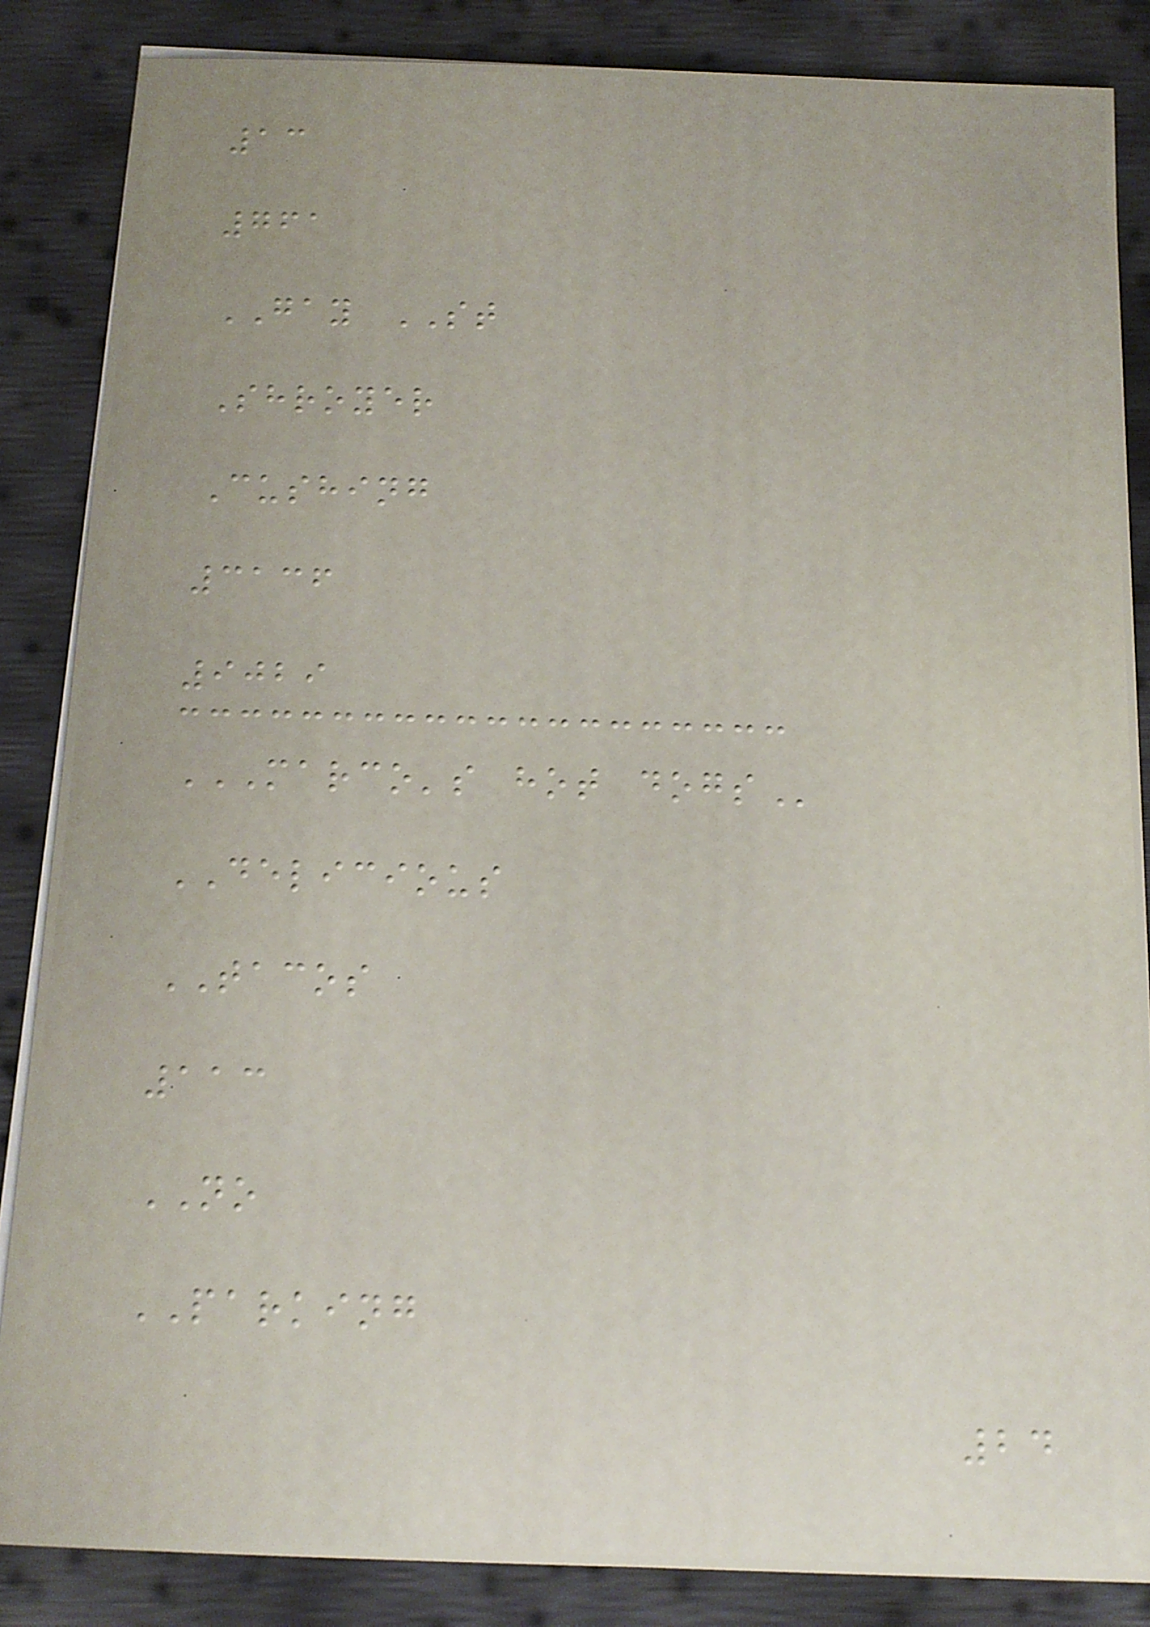13
761
GAY ST
Shroyer
Cushing
3136
9029
MARCO'S HOT DOGS
DELICIOUS
TACOS
113
NO
PARKING
24
